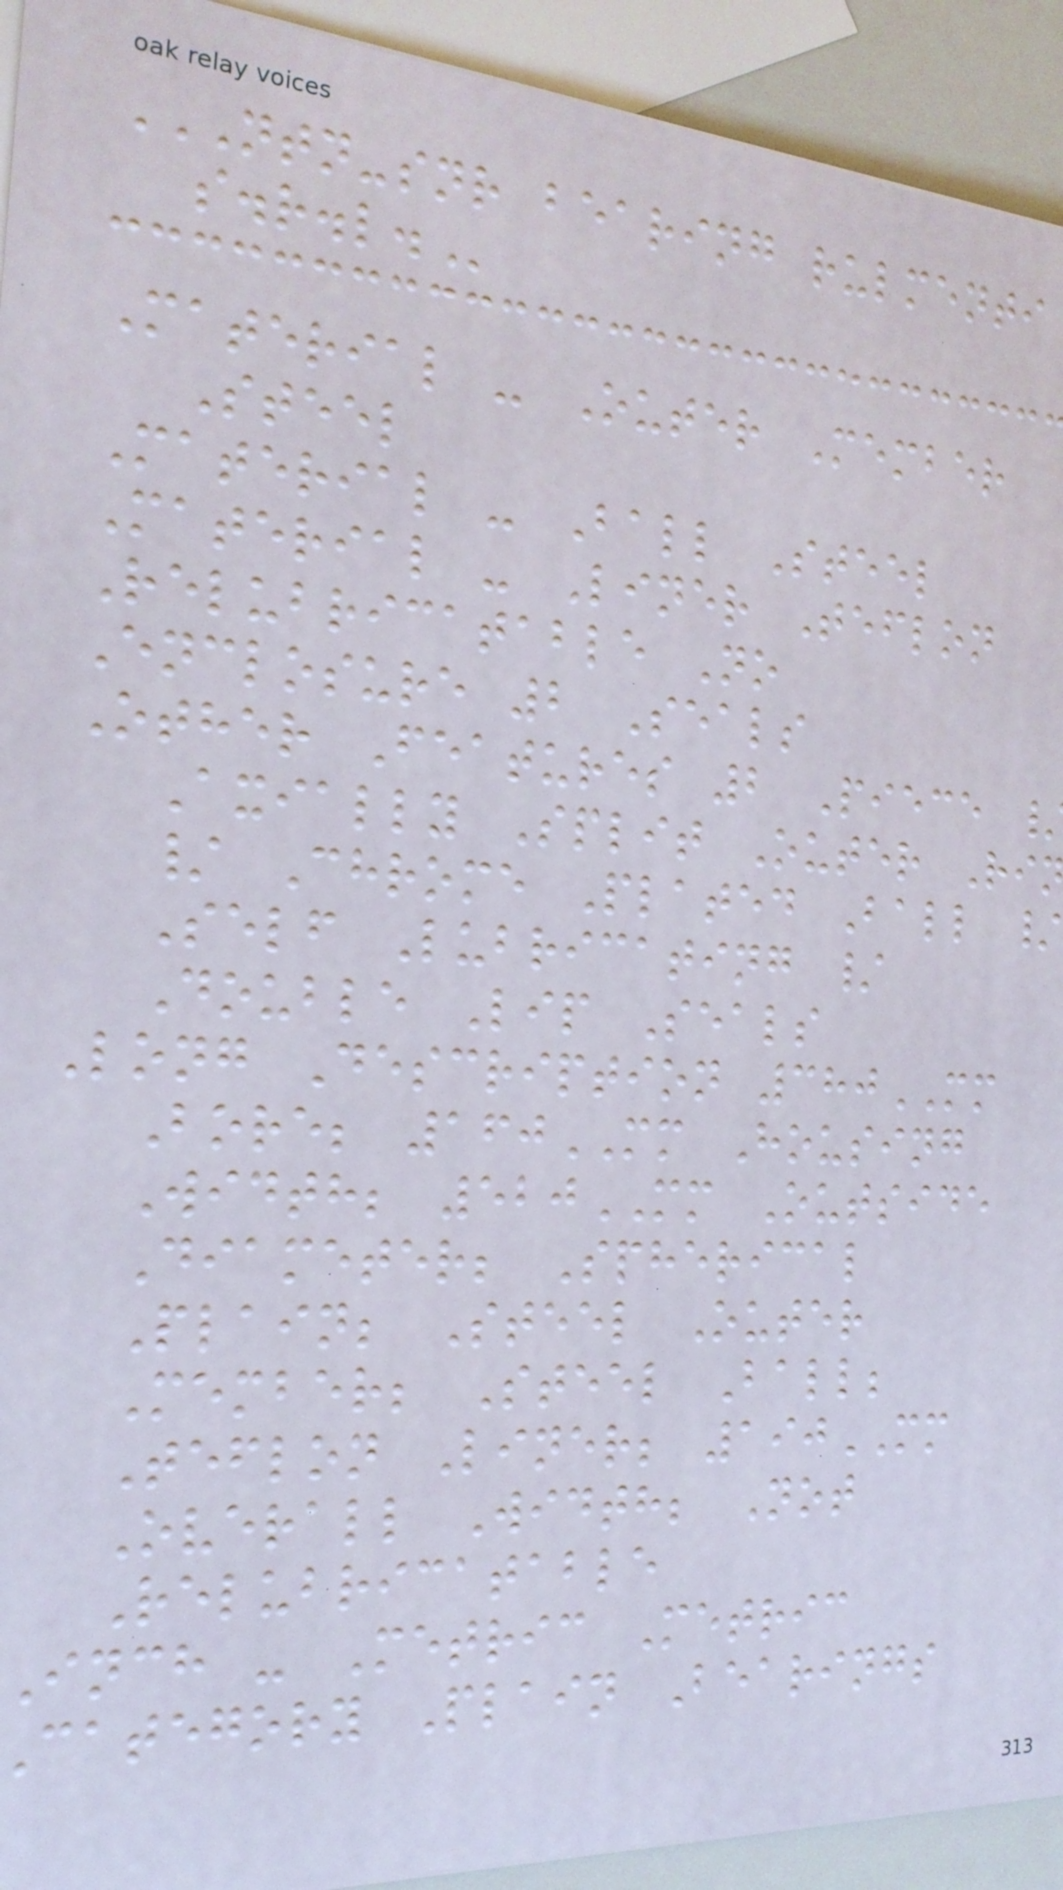NTN-SNR BEARING RULMENTI
Material - Outer Member
Steel
Material - Ball Steel
Material - Liner Teflon
Relubricatable No
Enclosure 2 Seals
Other Features 2 Piece
Axially Split Outer Ri
/ Chrome Plated Ball /
Self Lubricating /
Double Lip Seals
Long Description 380MM
Bore; 160MM Housing
Width; 520MM Outside
Diameter; Spherical
Plain; Steel Outer
Member; Steel Ball;
Teflon Liner; 190MM
Overall Width; Not
Relubricatable
inch - Metric Metric
category Plain Bearings
